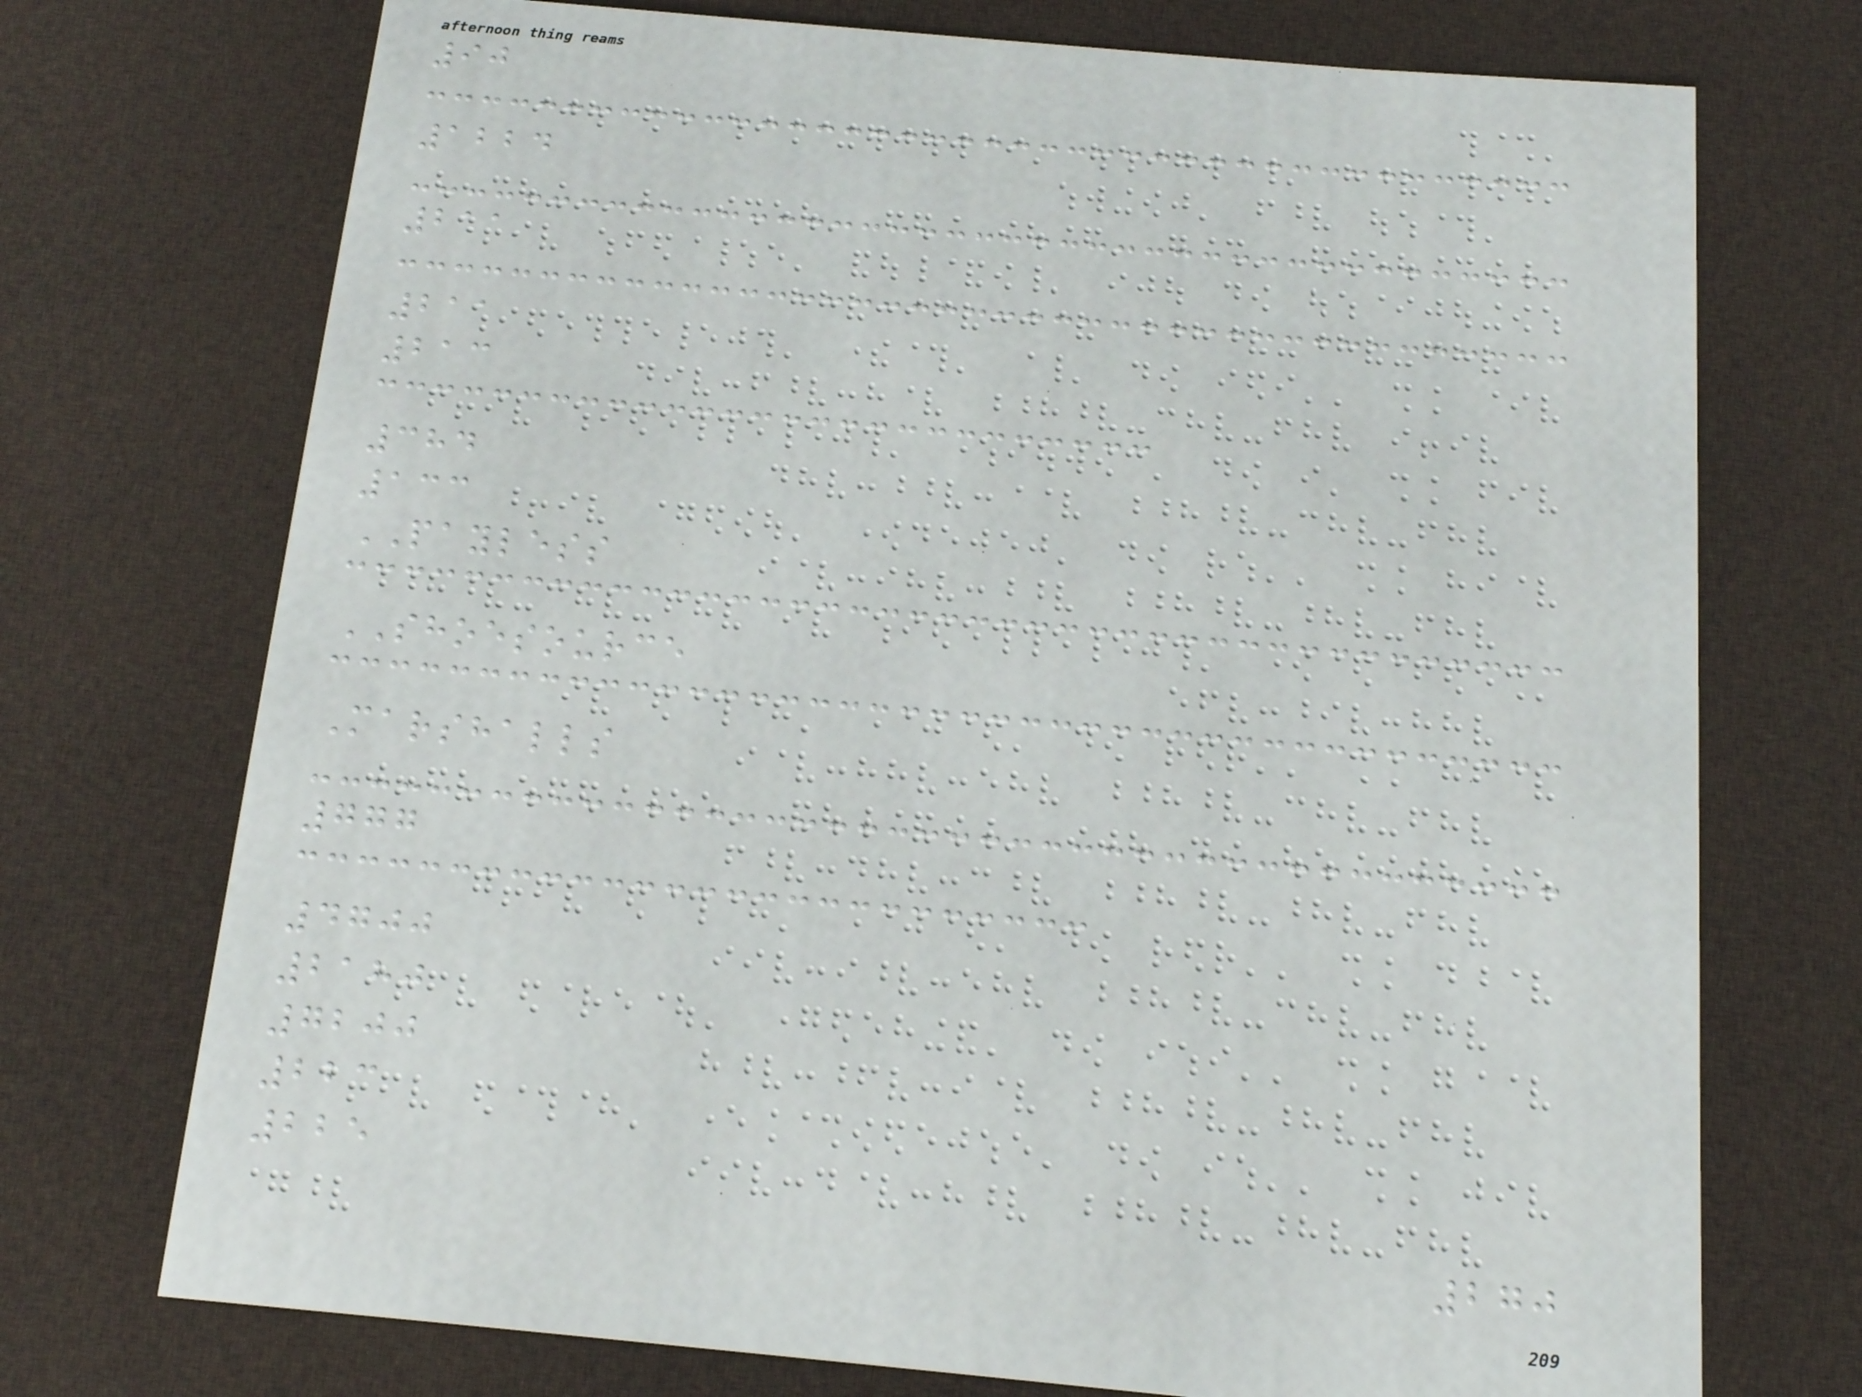90
1224
211
211
213
384
133
PAYLESS
SHOESOURCE
Marshalls
777
4700
2180
7200
223
225
270
